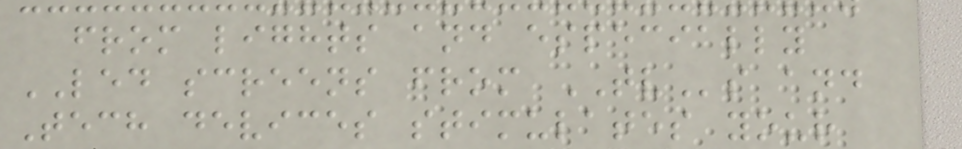from lights and especially
LED screens from TVs and
Tech devices stimulates your
